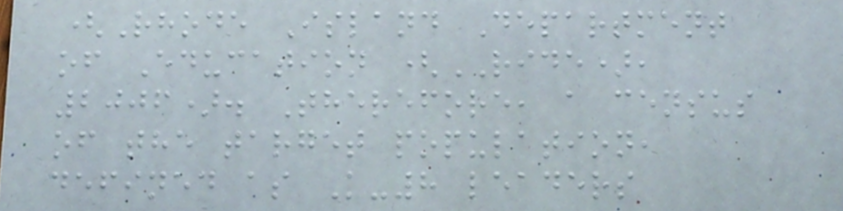(Rhode Island Department
of Education (RIDE),
2006). Therefore, a census
of the target population,
defined as K-8 leaders
